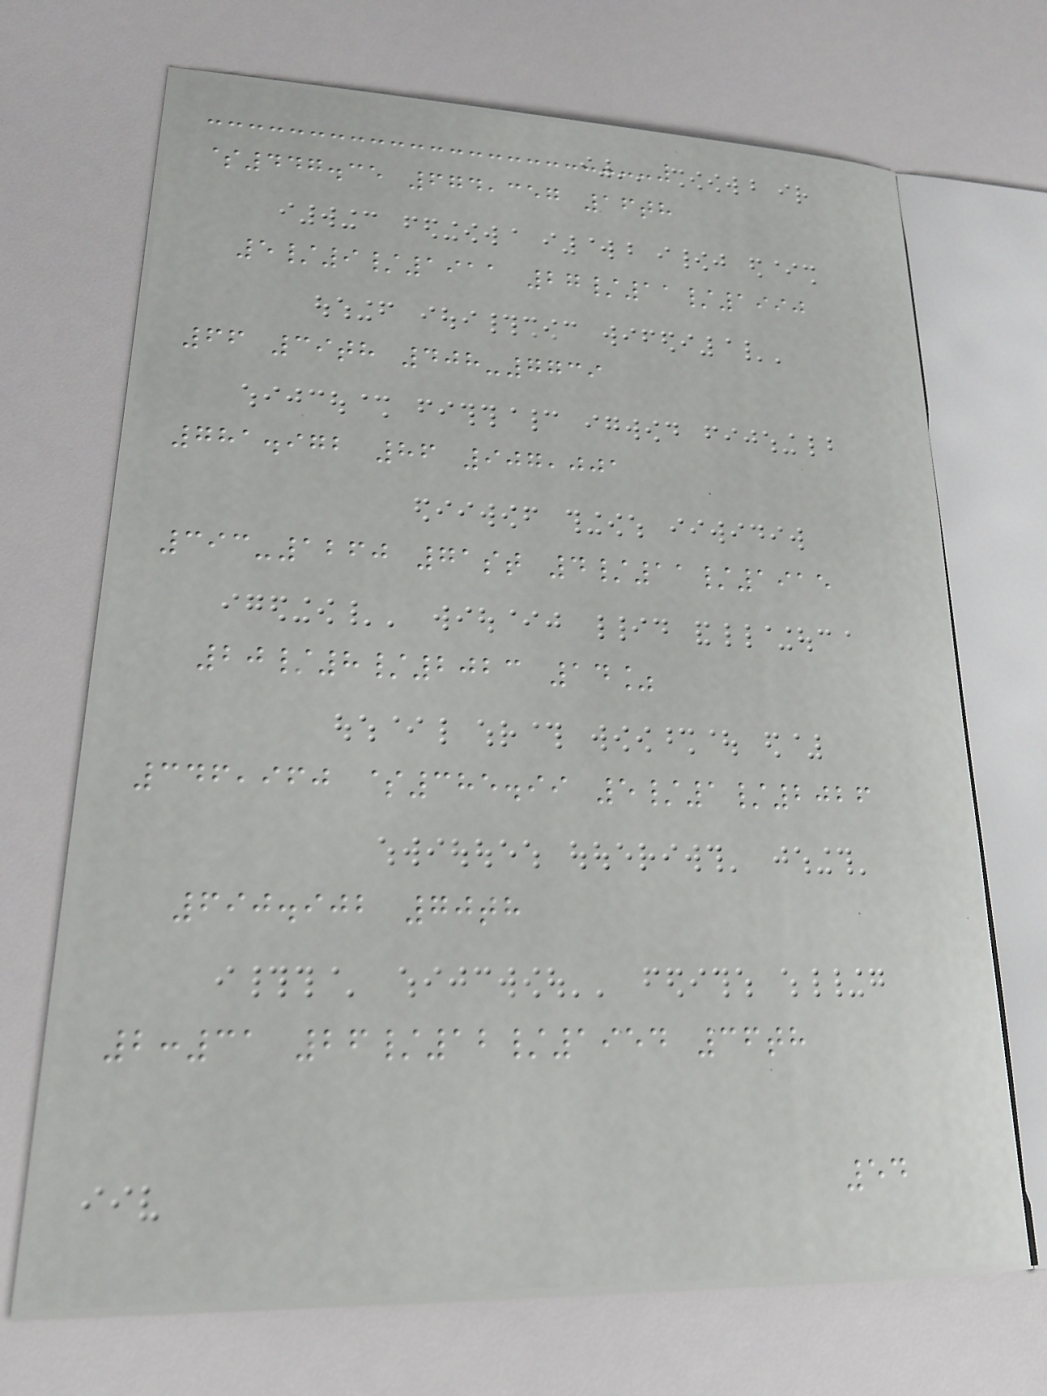$447.35 674,357 16th
5/9/1911 27/11/1990
66 39th 408-7739
781.972 86 907,001
393-1260 71st 4/11/1915
20/8/2023 14%
346,960 $385.99 5/1/2026
690.902 70th
2:31 26/12/1954 36th
54
